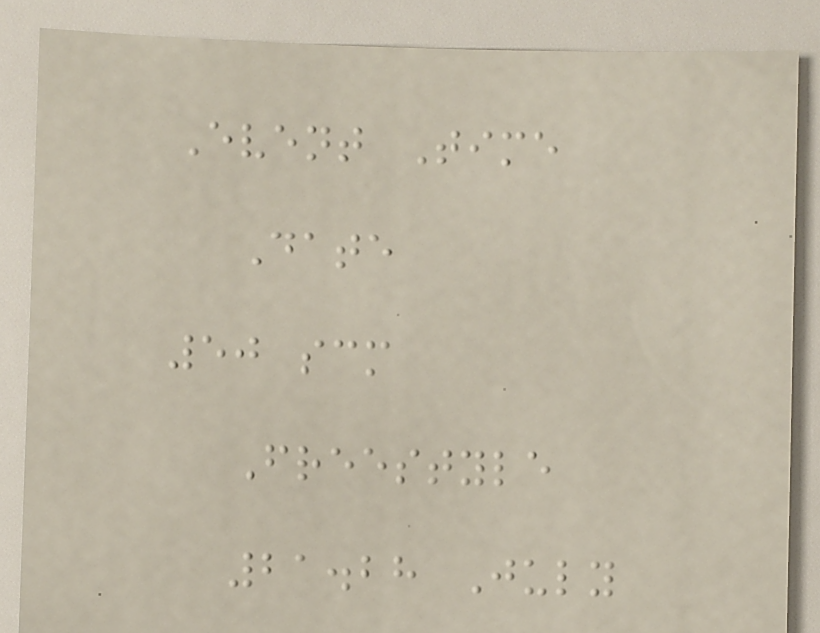Event Time
Date
50 scm
Freestyle
21.28 July
